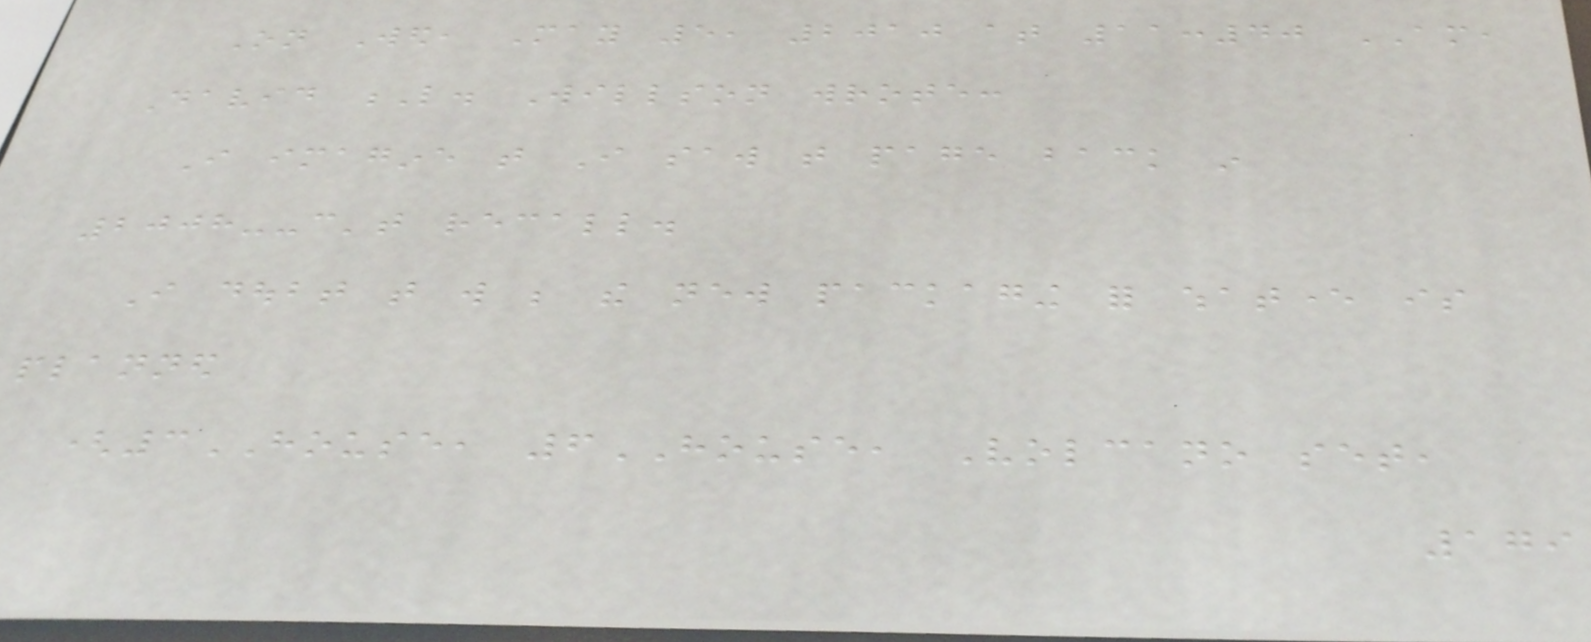On Wed, May 5, 2010 at 11:40 AM,
David L. Willson wrote:
I imagine that I saw that page back in
2008--can't recall.
I doubt that will be the new packaging for whatever is
planned
(3HOUSE, 6HOUSE, Volcano set,
179
